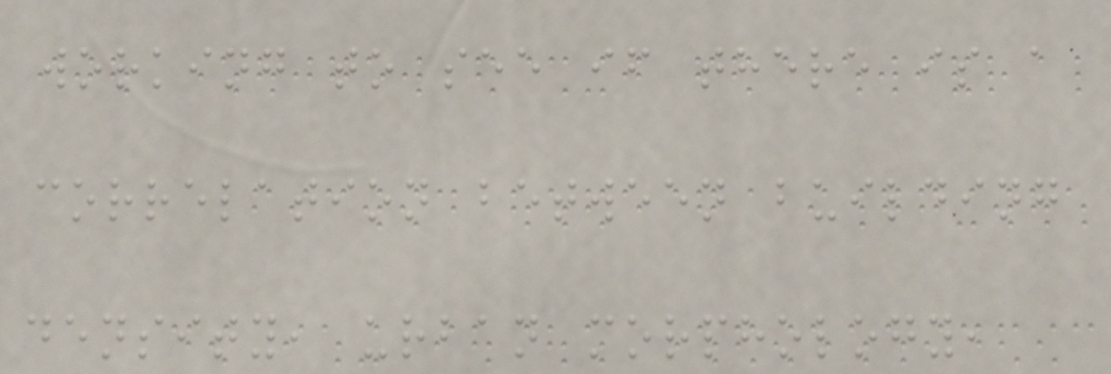working to see if there is a
correlation between building
density, urban morphology,
